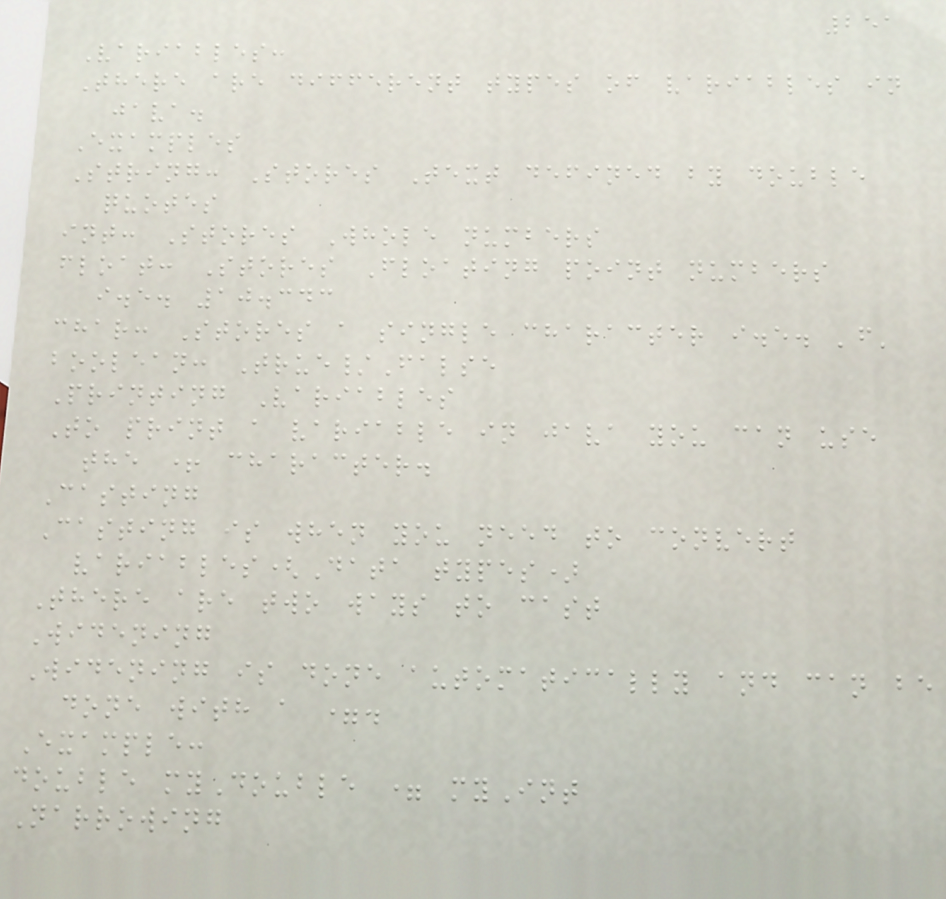251
Variables:
There are different types of variables in
java.
Examples
String: Stores Text defined by double
quotes
int: Stores Whole numbers
float: Stores Floating point numbers
i.e. 10.343
char: Stores a single character i.e. 'f'
boolean: True/False
Printing Variables
To print a variable in java you can use
the + character.
Casting
Casting is when you need to convert
variables(Data types)
There are two ways to cast
Widening
Widening is done automatically and can be
done with a =.
Example:
double myDouble = myInt
Narrowing
